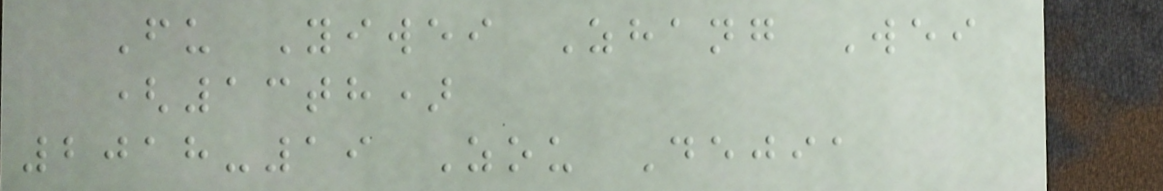Fu Yiwei Zhang Wei
(13th)
2018-19 Zou Dejia
